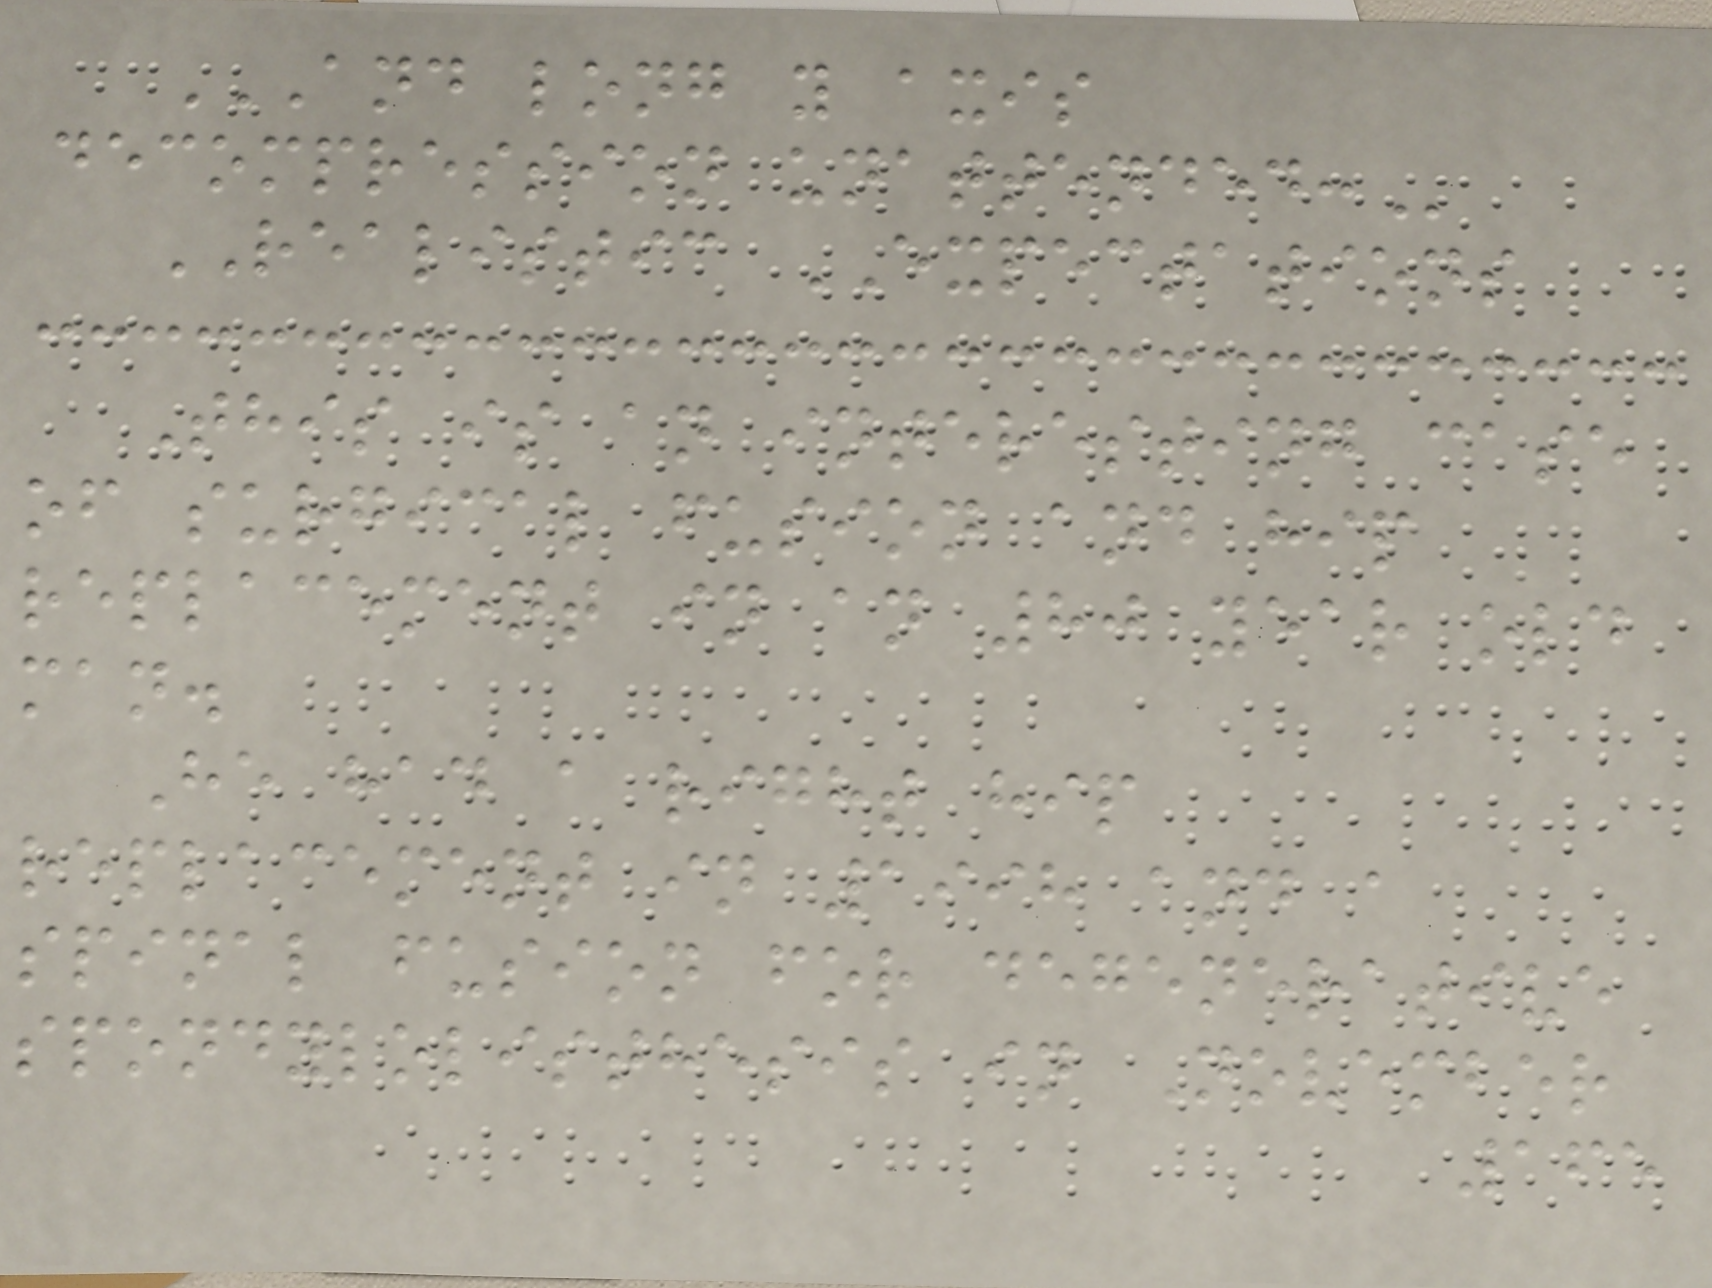AND LONG Y AXIS
DECOMPRESSION UNATTENDED:
REALISTIC EXPECTATIONS
This is an interesting case
of surgical fusion and hip
replacement in an 80 year old
man.
He had a right hip
replacement in 1998 and a
spinal fusion for degenerative
spondylolisthesis in November
165
